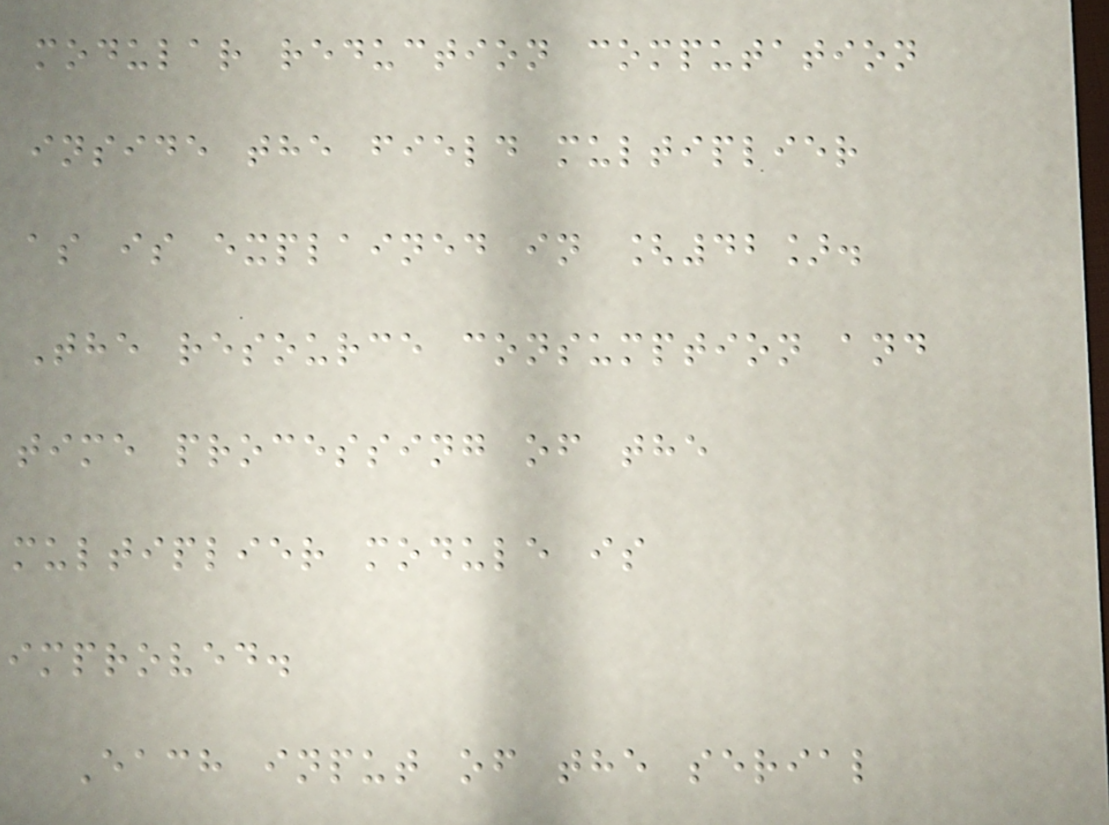modular reduction computation
inside the field multiplier
as is explained in [42].
The resource consumption and
time processing of the
multiplier module is
improved.
Each input of the serial
